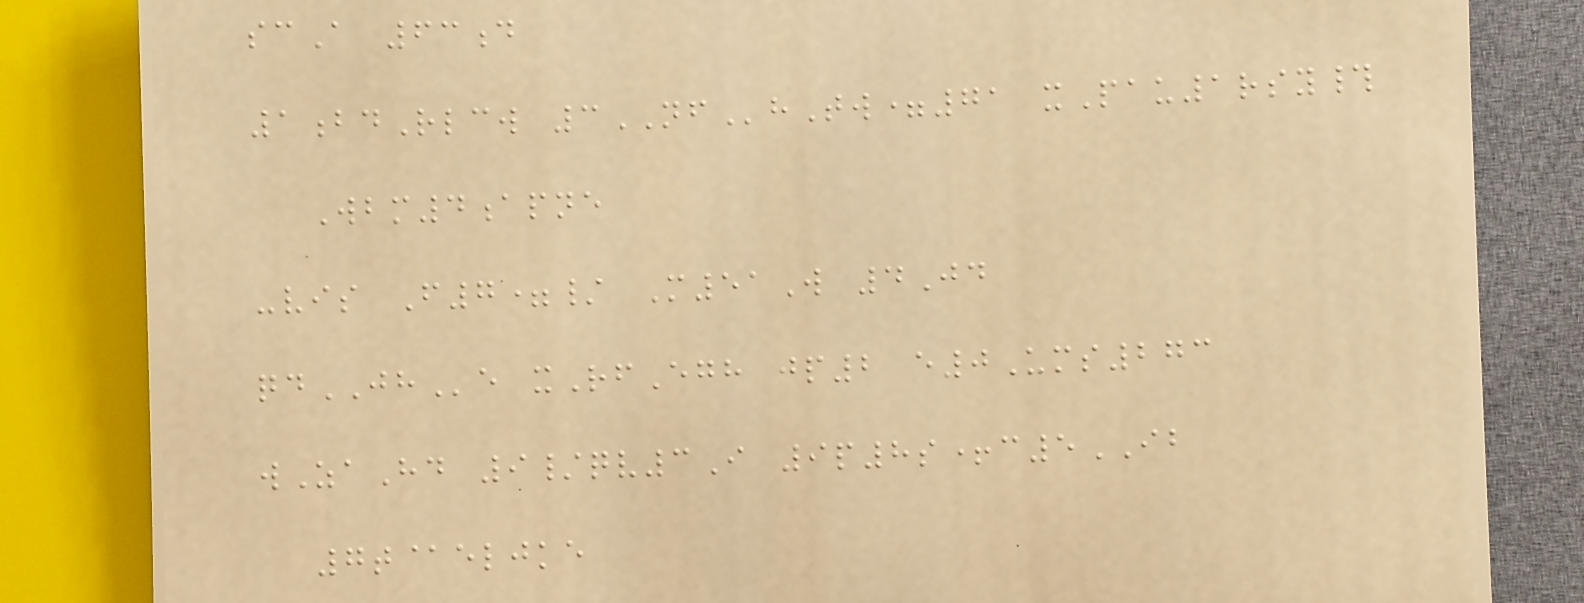scA 63d
1bdRlcw 3NFhTw=71 xPau1rsy#
Wbm4apne
-vis F7=/ M51W 4Jd
qdJHe xRfEgh jp2 e0Ums273
wZaHd 9/qv3I 9p8s+c5IB
7t@eljke
